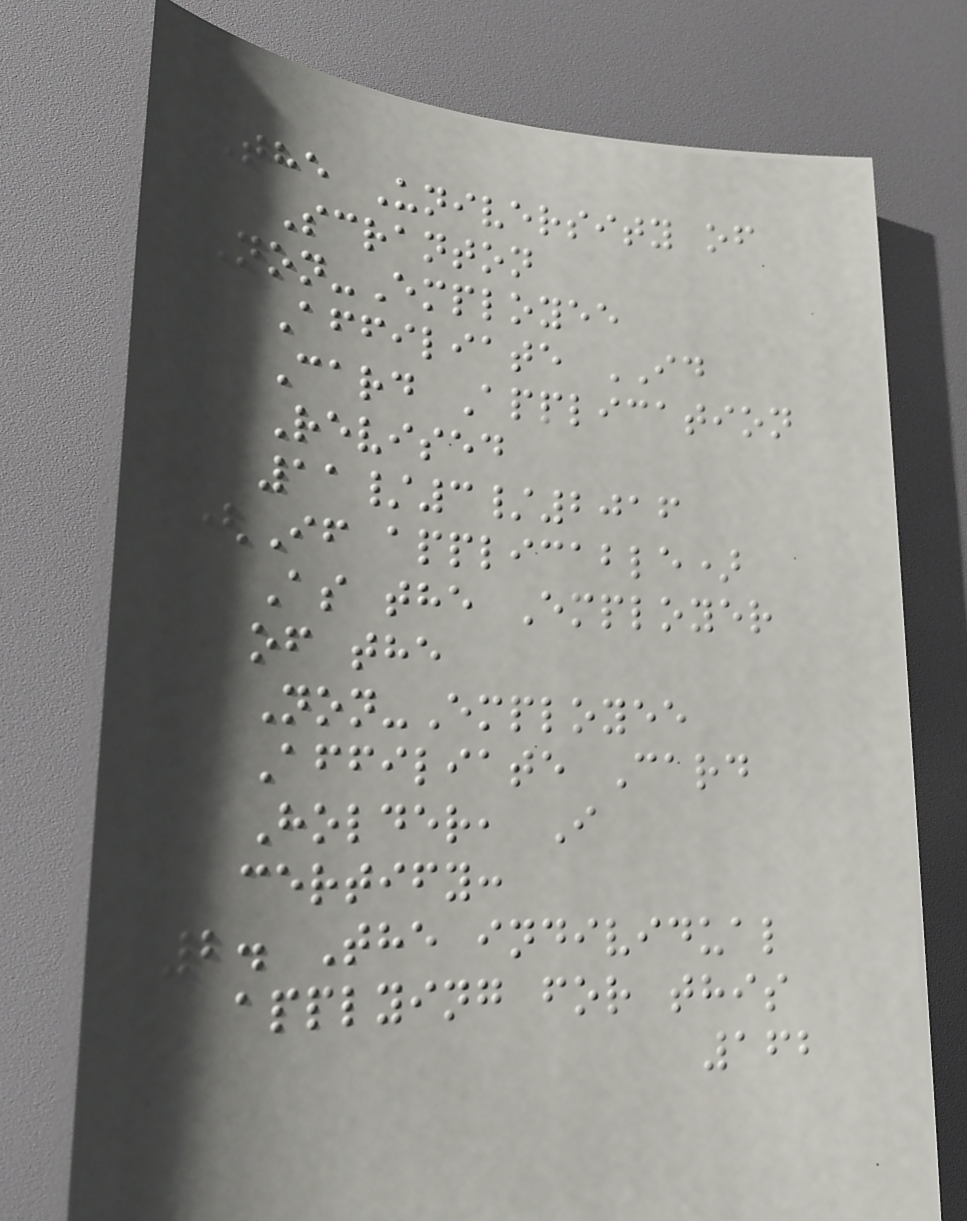The University of
Scranton
Non-Employee
Affiliate ID
Card Application
Revised
11/3/2016
(If applicable)
As the Employer
of the
Non-Employee
Affiliate Card
Holder, I
certify:
2. The individual
applying for this
162
